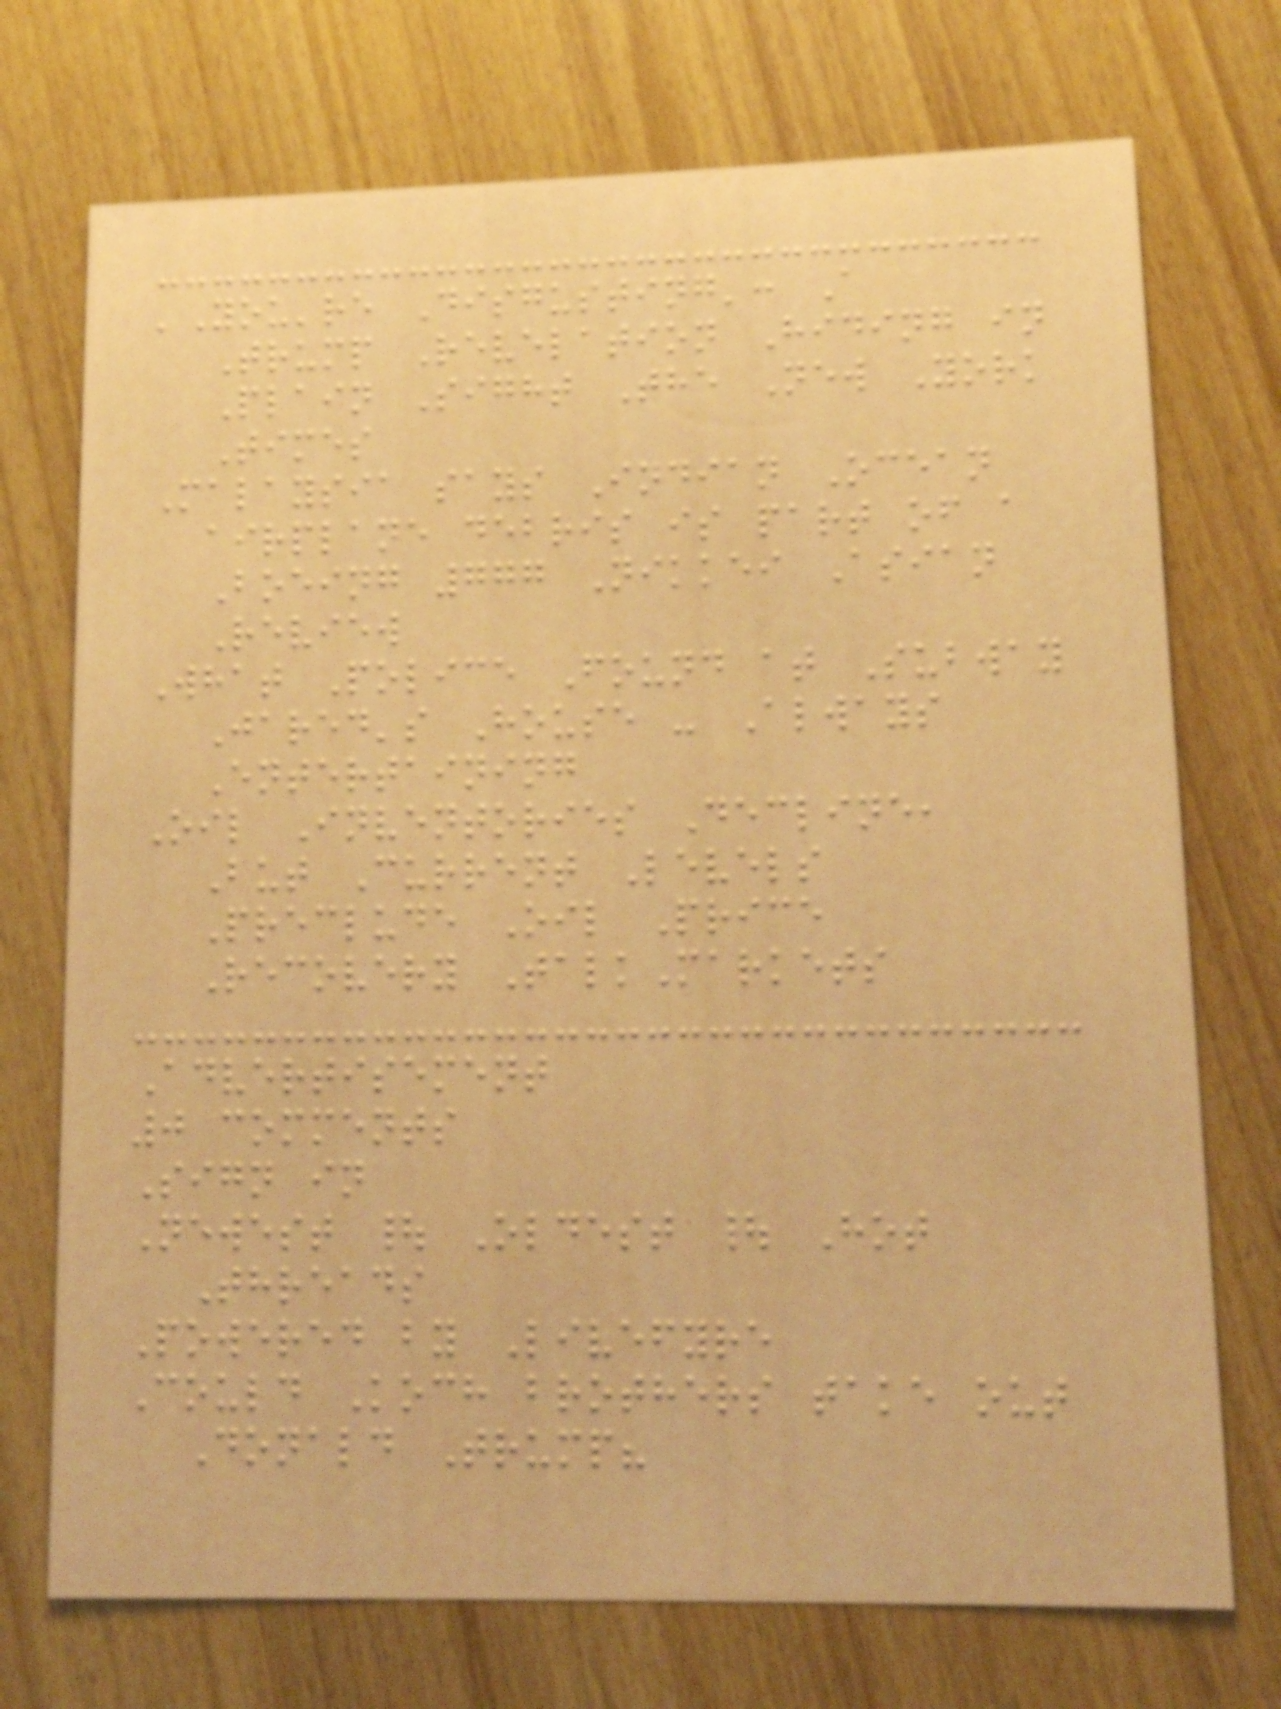'You're Disgusting': A
Trump Revelation Hiding in
Plain Sight The New York
Times
Malaysia says Indian Ocean
airplane debris is part of a
Boeing 777 Nikkei Asian
Review
What Police Found at Subway
Jared's House - Always
Entertaining
Oil Inventories Decline,
But Current Levels
Preclude Oil Price
Recovery TalkMarkets
Advertisement
0 comments
Sign in
Newest | Oldest | Hot
Threads
Powered by Livefyre
Could Koch brothers take out
Donald Trump?
